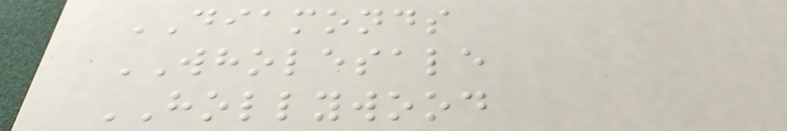DIAMONDS
WHOLESALE
HOLLYWOOD
